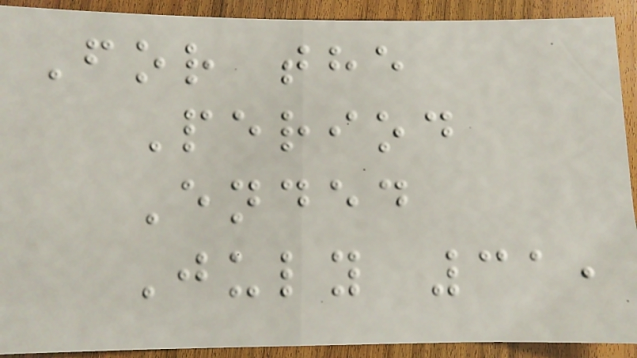For the
Period
Ended
July 31,
